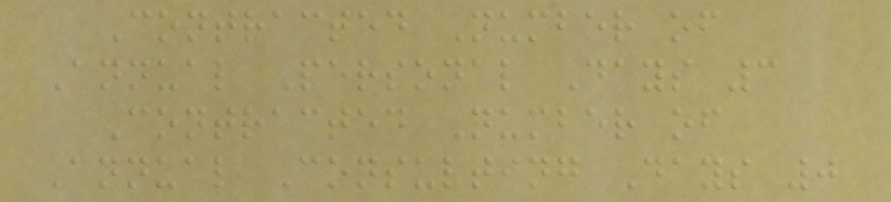Contracted Number of
Annual Personal Days 3
Contracted Number of
Annual Consulting Days 0
